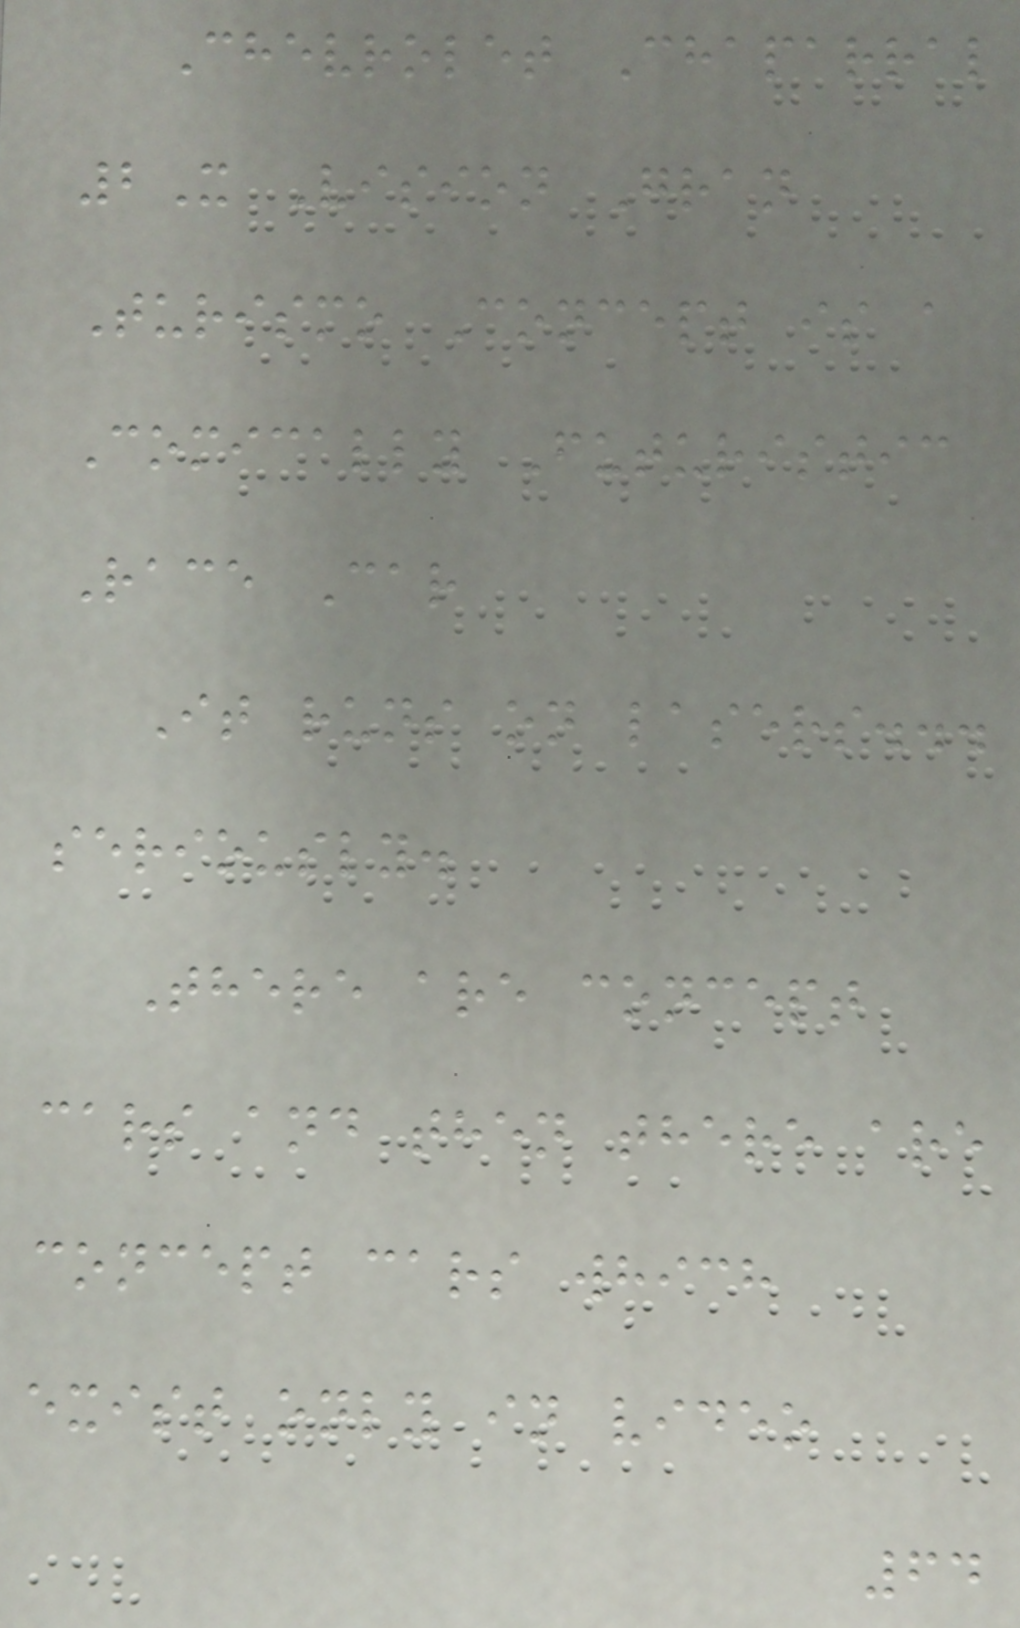Chevrolet Chaparral
2X Vision Gran
Turismo Concept is a
Comically Futuristic
Race Car
It runs on lasers...
seriously.
There are concept
cars and then there are
concept cars which
exist only in video
64
